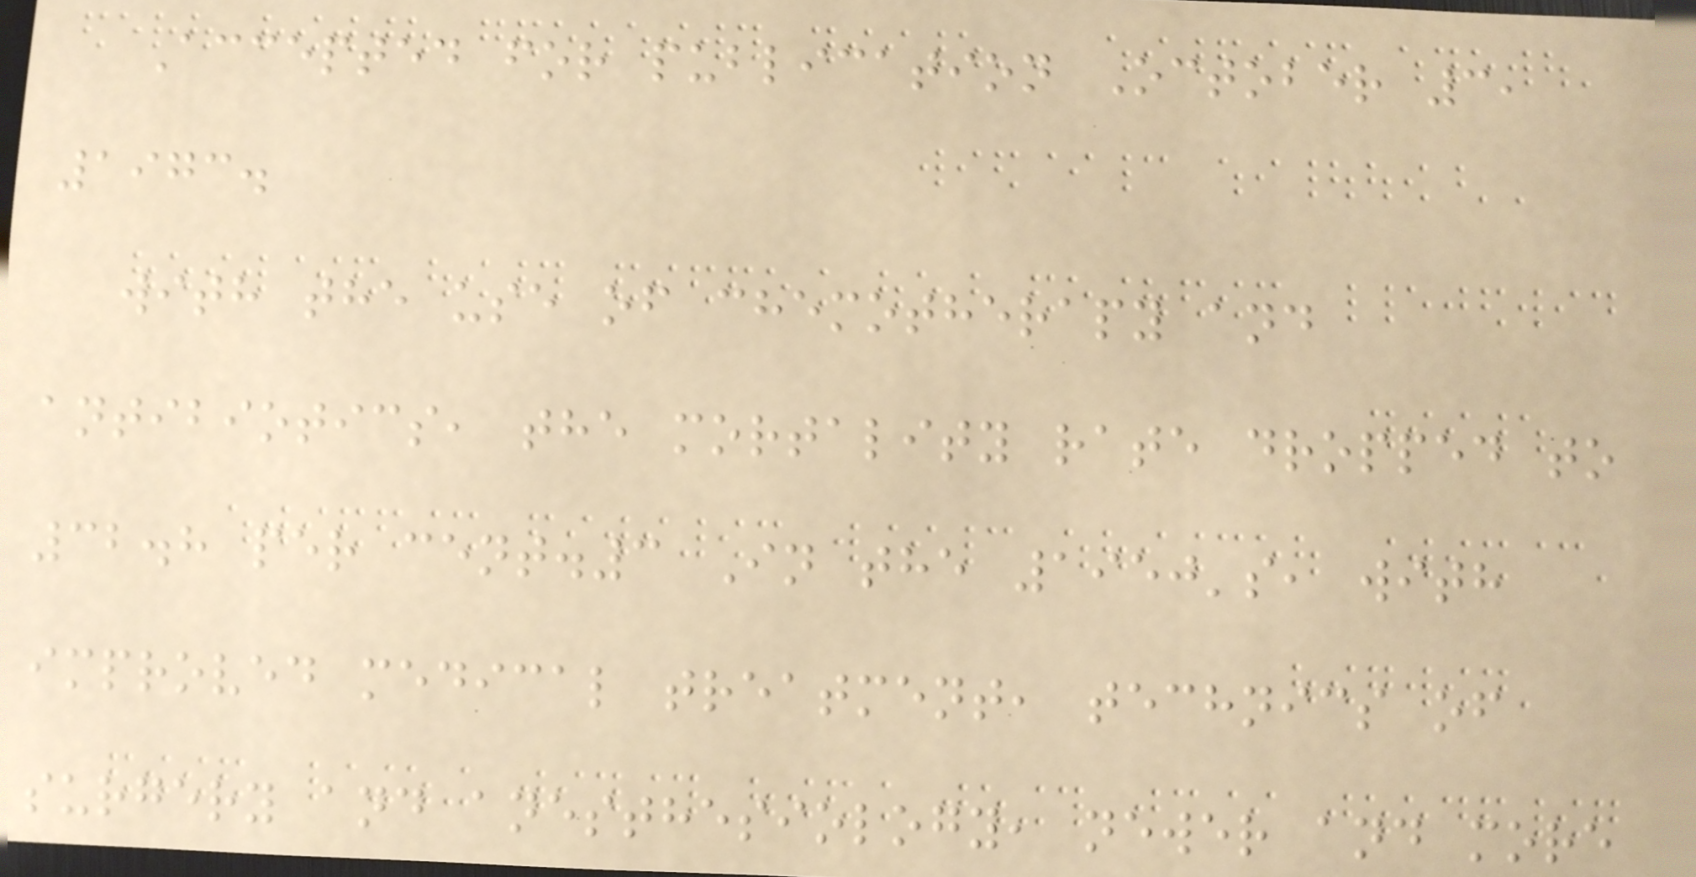Accepted for publication October 3,
1973.
with the use of chemotherapy and
antibiotics, the mortality rate dropped to
32.8 per cent.3 In the 1950's, with
improved medical treatment, technics of
surgery and anesthesiology, newer and more
